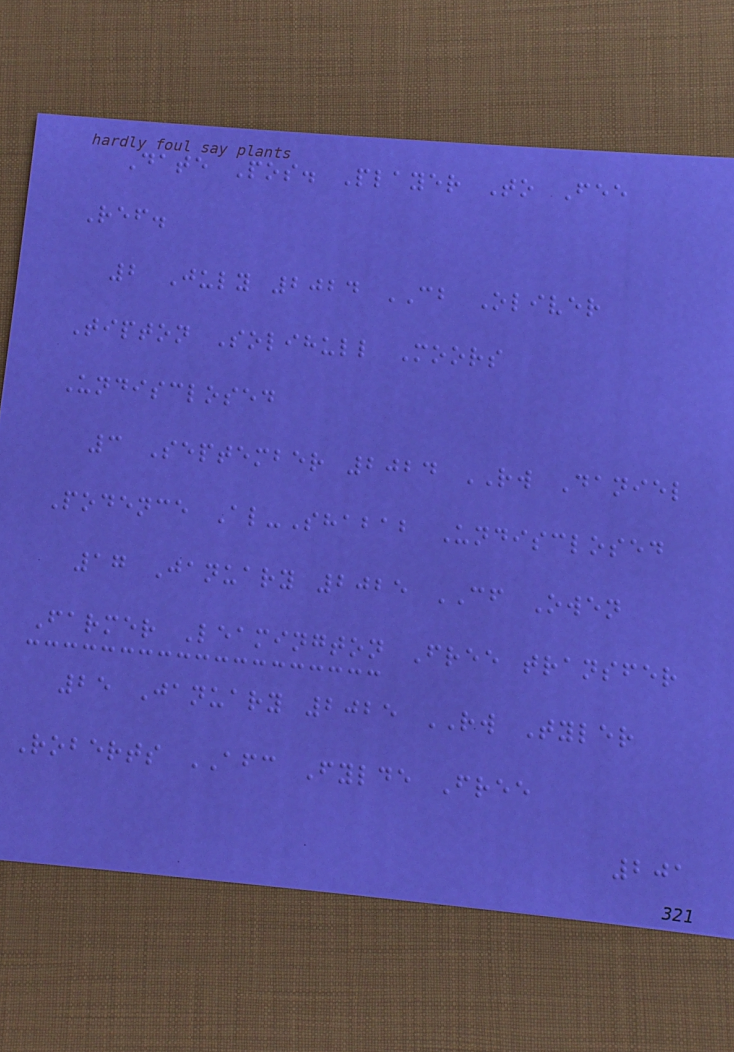Date Pos. Player To Fee
Ref.
2 July 2024 CB Oliver
Tipton Solihull Moors
Undisclosed
3 September 2024 RW Daniel
Podence Al-Shabab Undisclosed
17 January 2025 CF Owen
Farmer Leamington Free transfer
25 January 2025 RW Tyler
Roberts AFC Fylde Free
201
